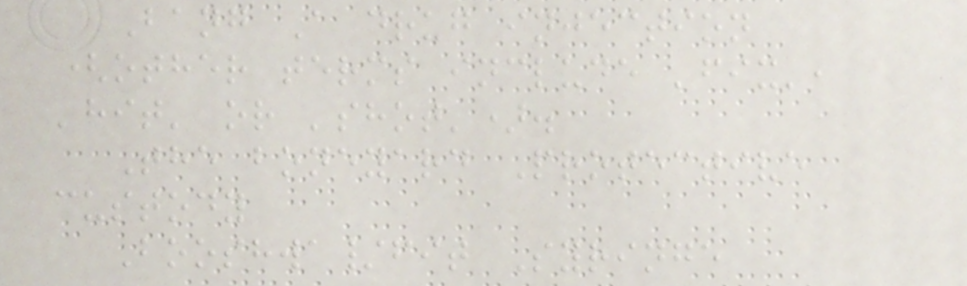Bang A drug injection
(other terms include 'fix',
'hit' or 'shot').
The boneyard Protective
custody
Booshwa/fit Syringe
